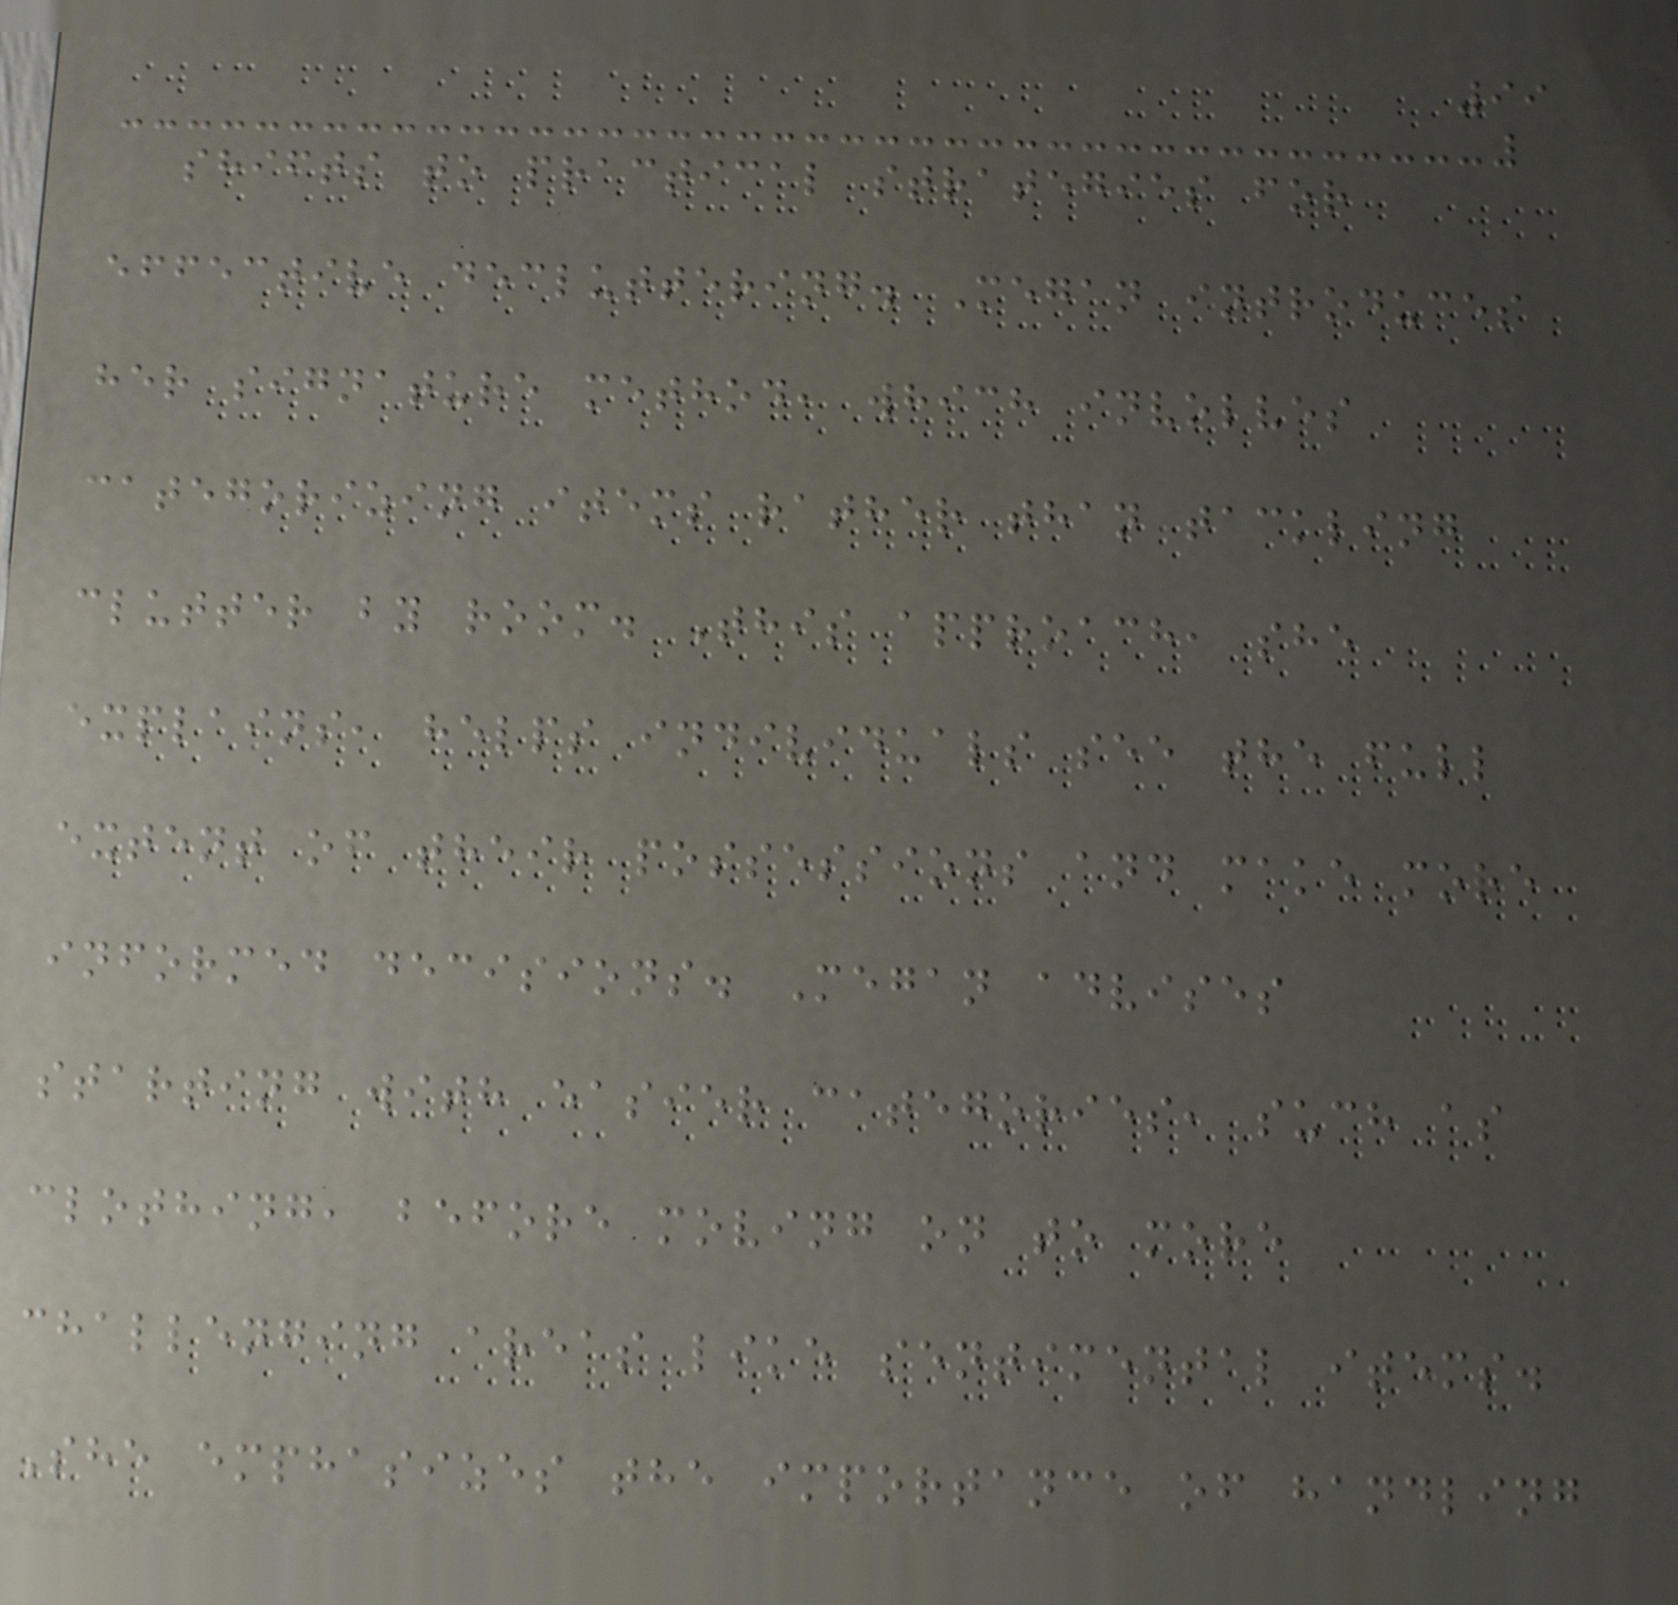99
shifts to practical strategies for
effective decluttering. Megan introduces
her signature method, which involves
categorizing items rather than tackling
clutter by room. This approach, she
explains, helps individuals see the full
extent of their possessions and make more
informed decisions. Megan advises
starting with easier categories, such as
clothing, before moving on to more
challenging areas like sentimental items.
She emphasizes the importance of handling
